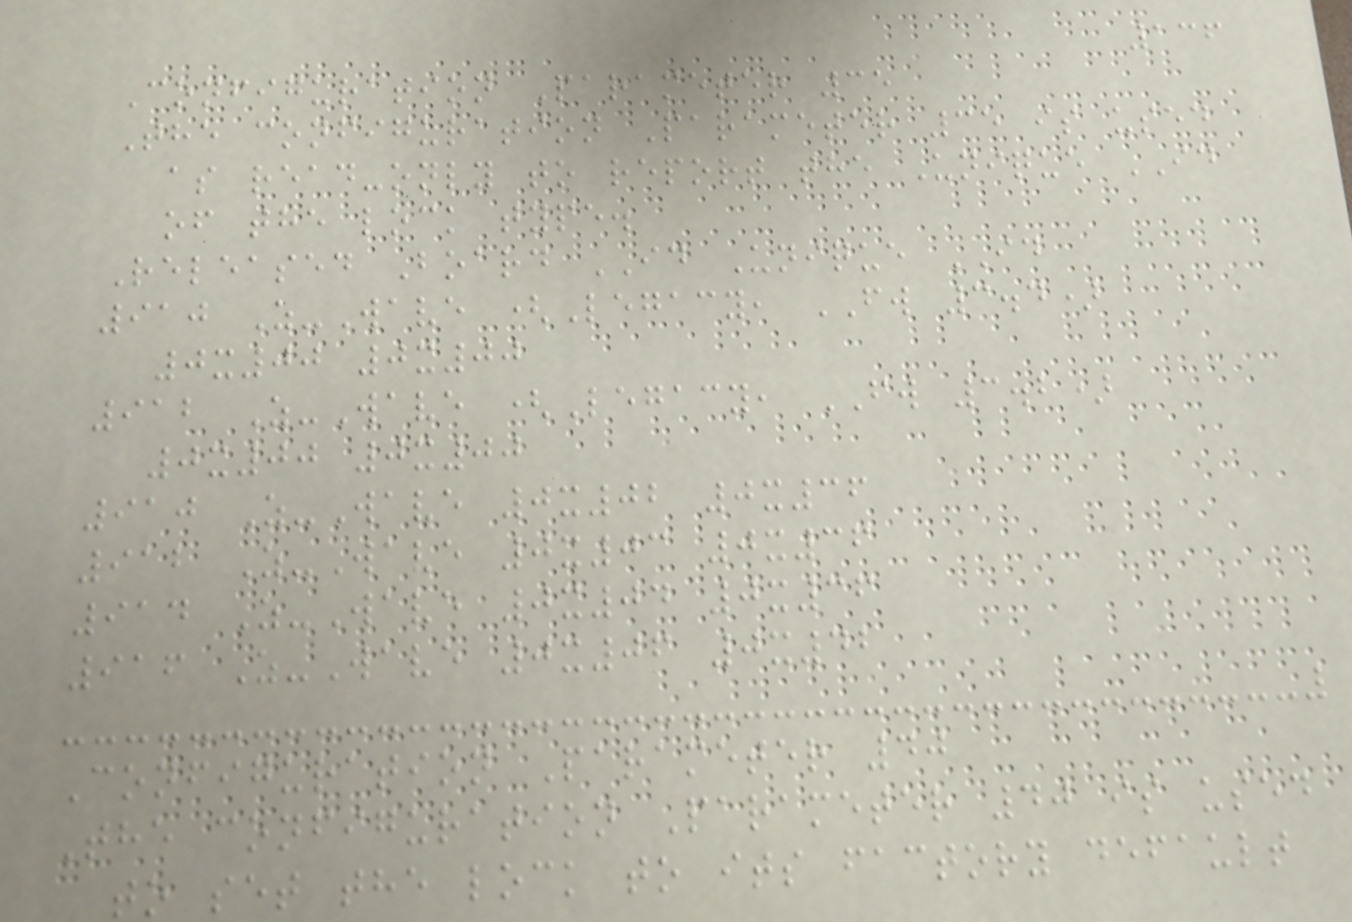136
Configuration Parameter 35
The configuration Parameter 35 is used
as read-only to report the Unique ID
of the lock type.
Released Board ID Unique ID
910 Z-Wave (Legacy, FW 3.4)
0x00 0x00
912 Z-Wave (Legacy, FW 3.2)
0x00 0x00
910 Z-Wave 0x02 0x36
912 Z-Wave 0x03 0x36
914 Z-Wave 0x04 0x36
916 Z-Wave 0x06 0x42
Configuration Parameter 40
The configuration Parameter 40 is used
to set the lock to its factory default
